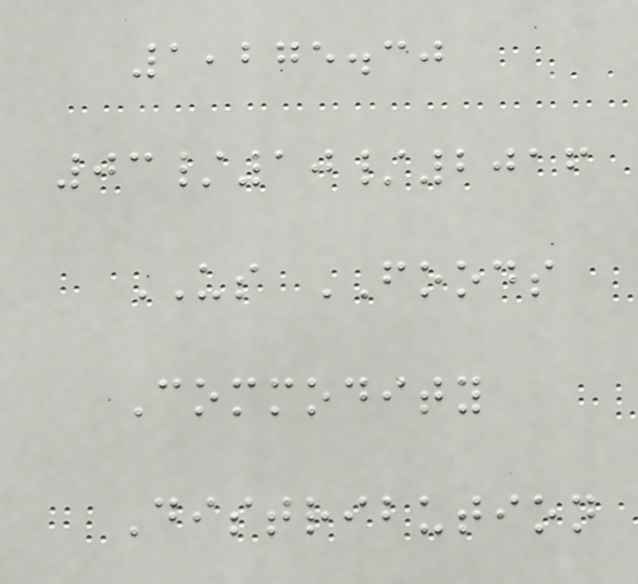1,275.30
03/10/2016
US FOODS
Commodity
Distribution
